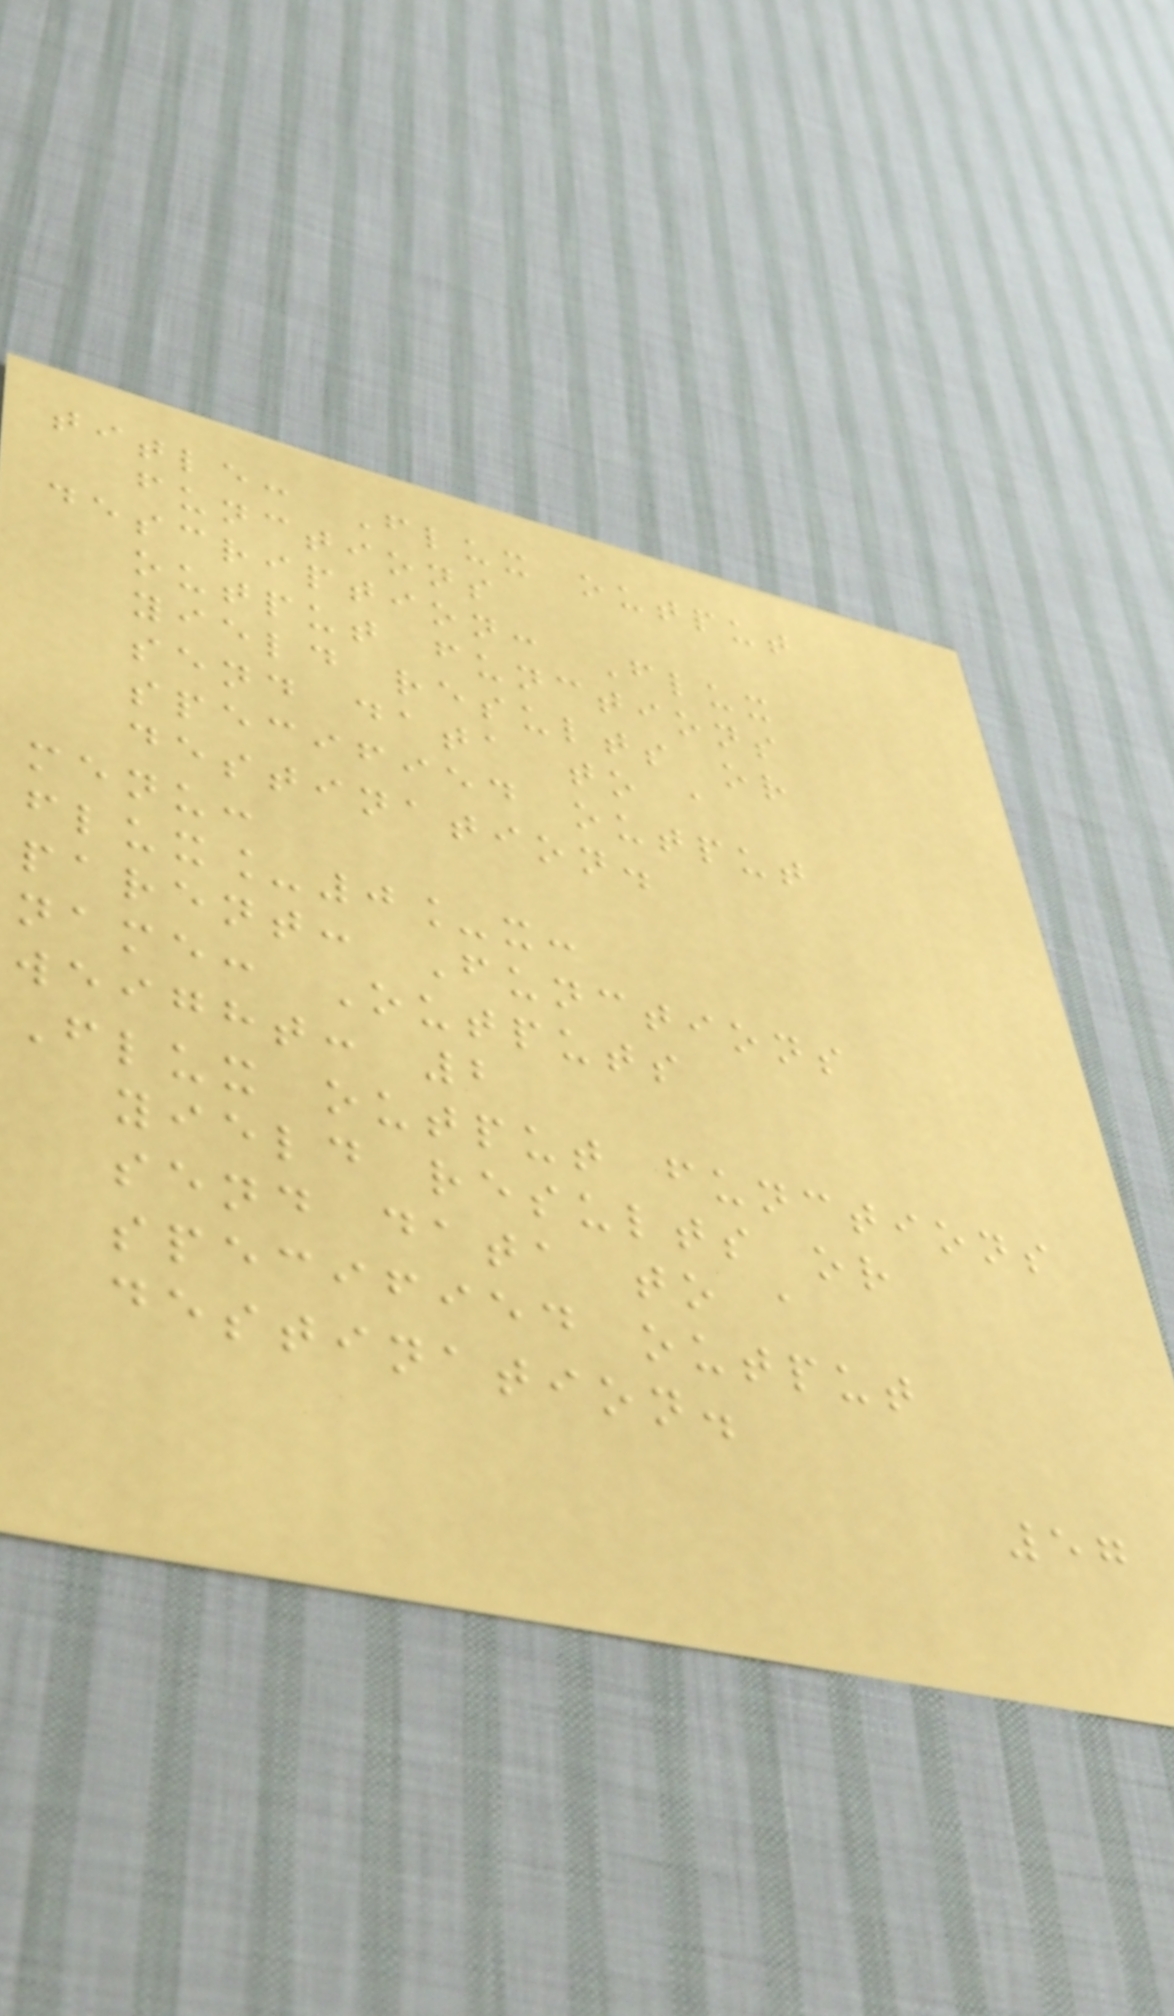title: Flux output
functions
description: Flux
output functions
yield results or
send data to a
specified output
destination.
menu:
flux_0_x:
parent: Functions
name: Outputs
weight: 2
Flux output functions
yield results or
send data to a
specified output
destination.
57
